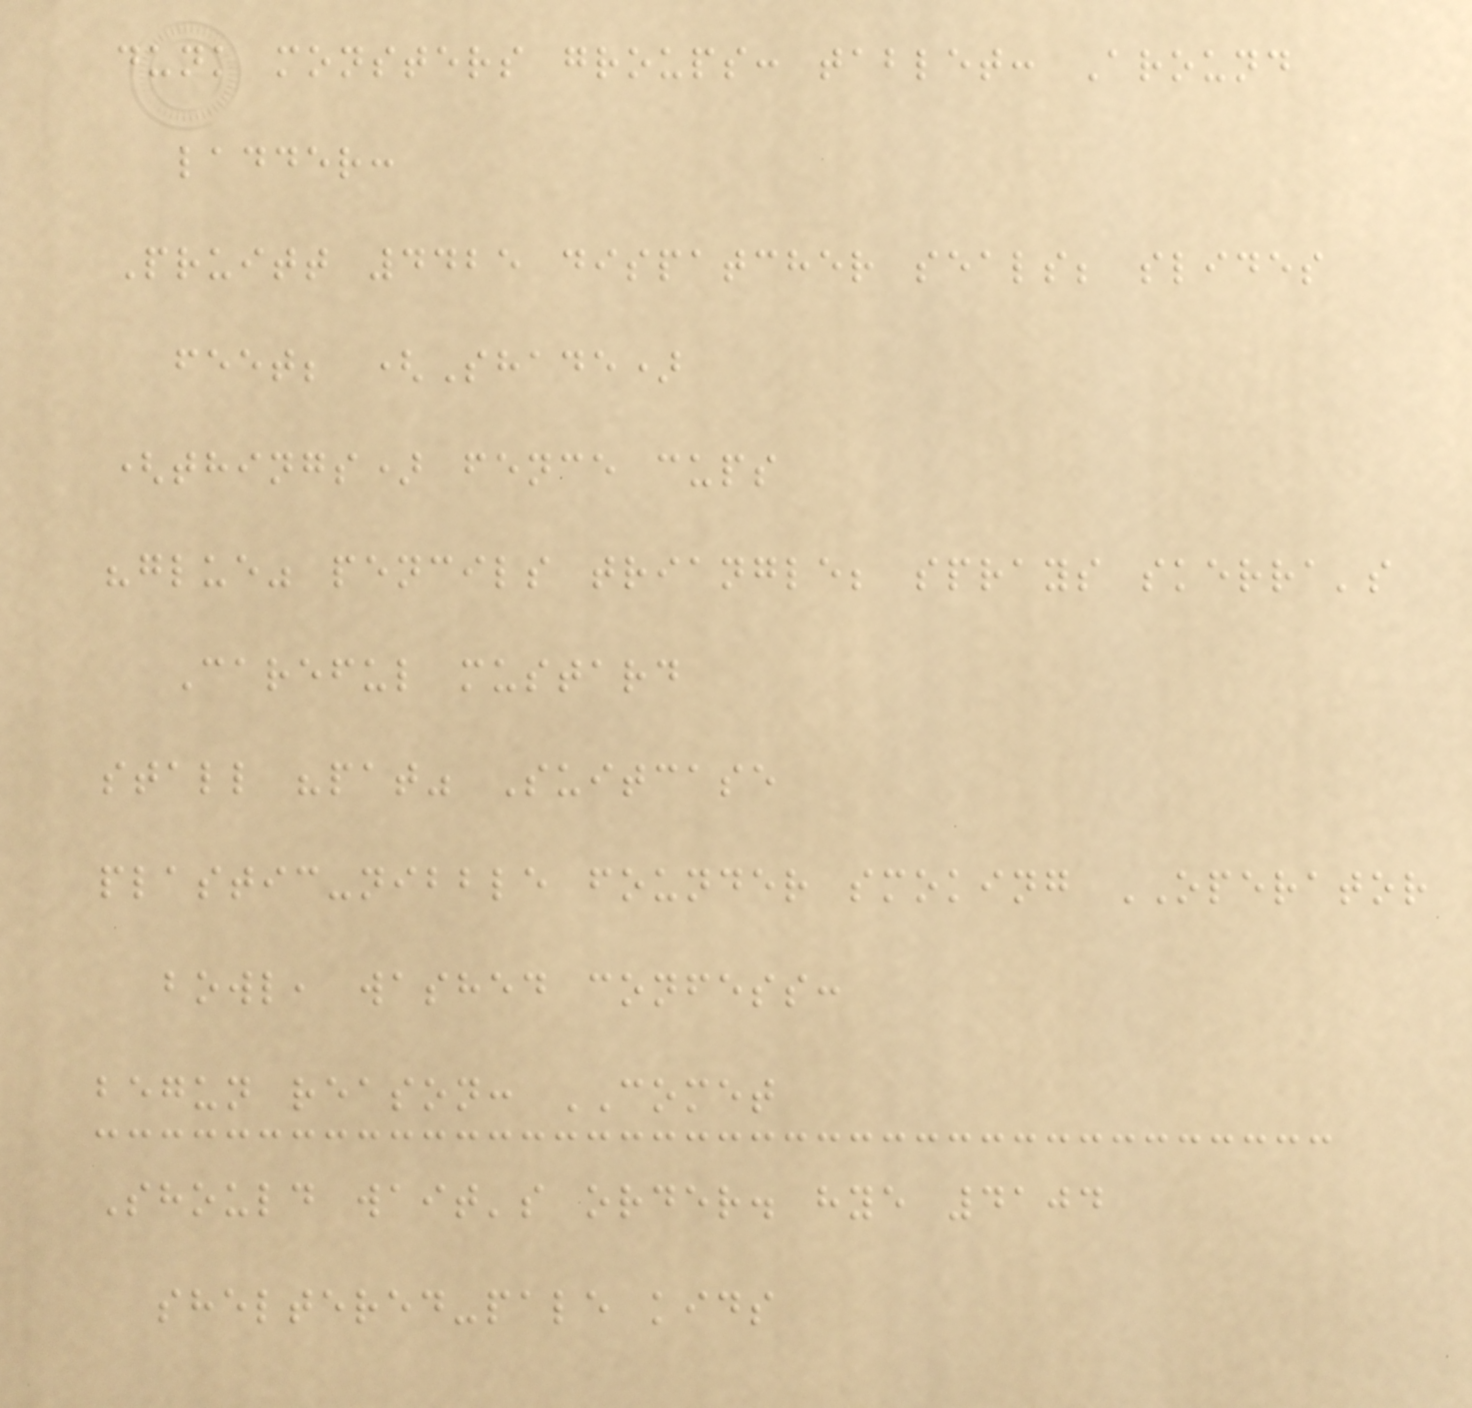dunk monsters groups: tablet: Around
ladder:
Pruitt 4425 dispatcher seals; slides
feet; (Shade)
(things) fence cups
"glue" pencils triangle; sprays skerra's
Careful mustard
stall "pat" Suitcase
plastic-nibble founder smoking OPERATOR
bowl, washed confess:
begun reason: COMET
Should wait's order. hye 4104
sheltered-pale kids
